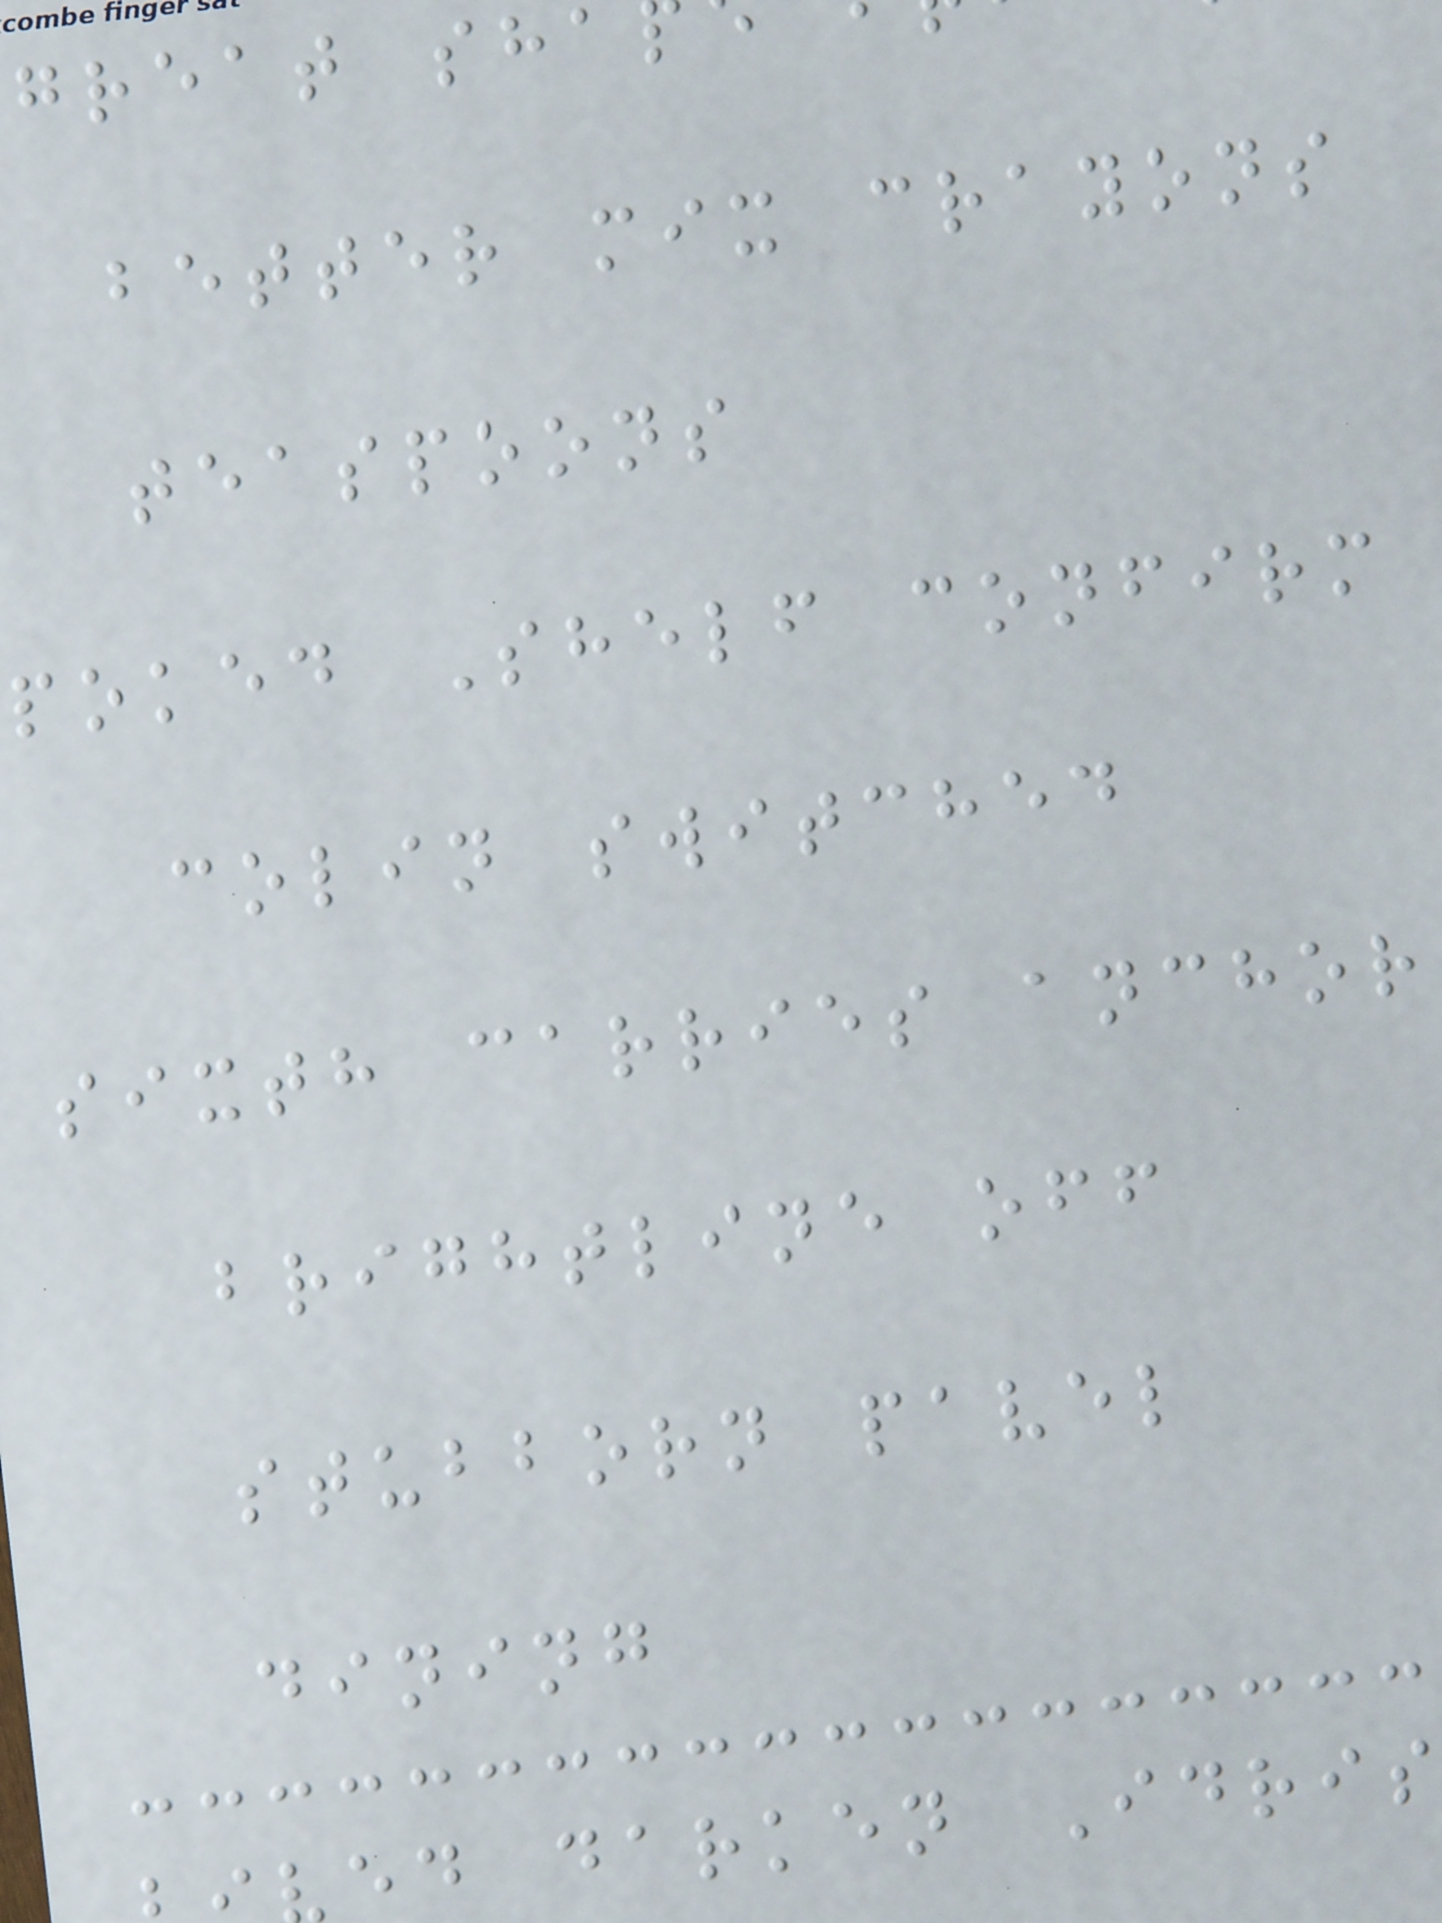great sha
better mix crayons
teaspoons
poked Shelf confirm
colin switched
sixth carries anchor
brightline off
stubborn pavel
dining
ed darken Idris
